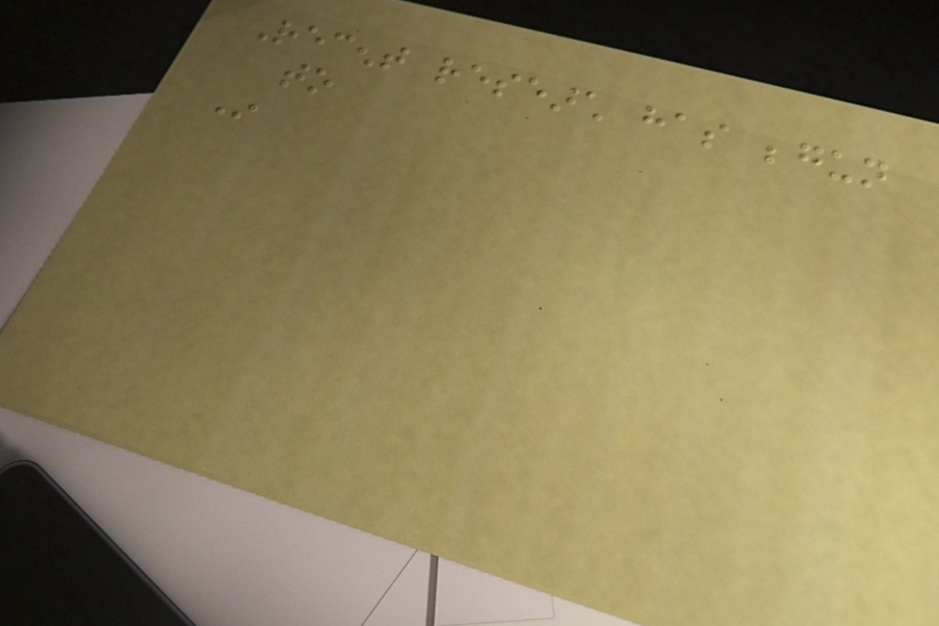Recent research has begun
to
In
